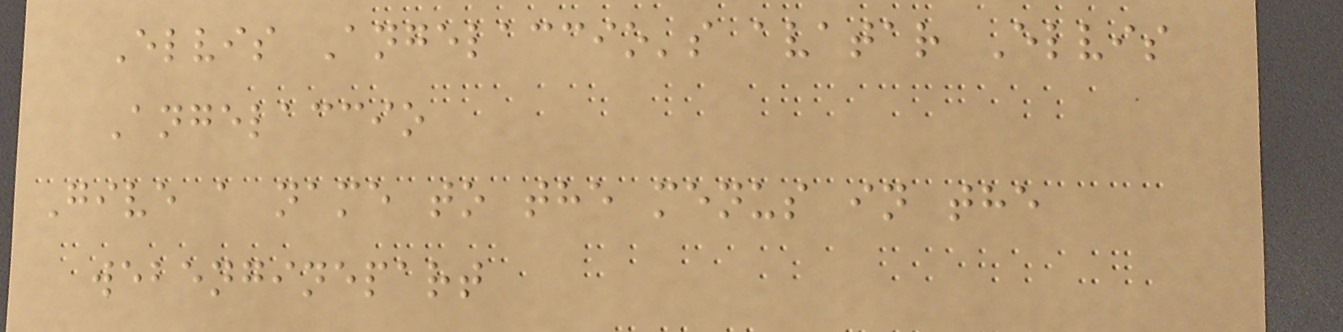Elvis Angelaccio's avatar Elvis
Angelaccio
Give a name to the menus in the
webenginepart
